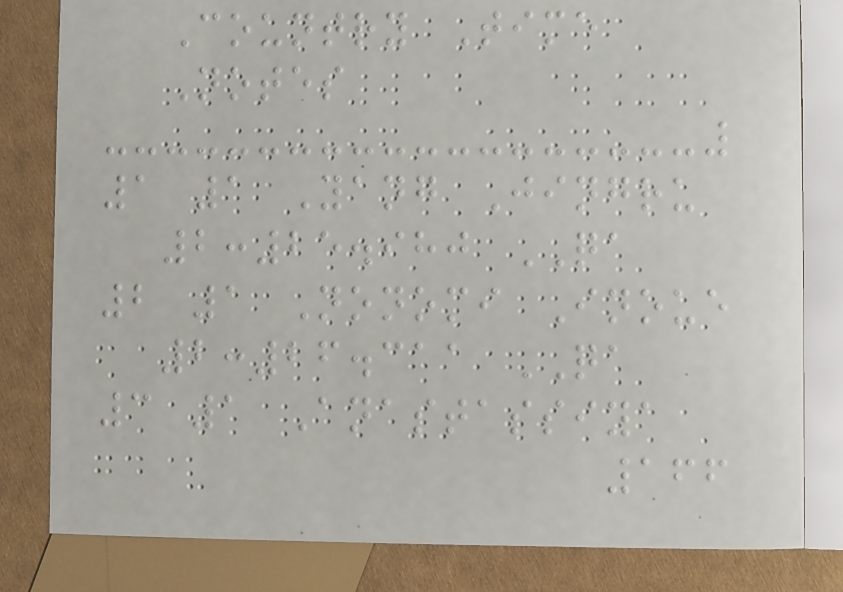Country Time
Notes
1 1 Yang Jingru
2:25.980 QA
2 1 Nonomi Inoue
2:26.311 QA
3 1 Anastassiya
166
